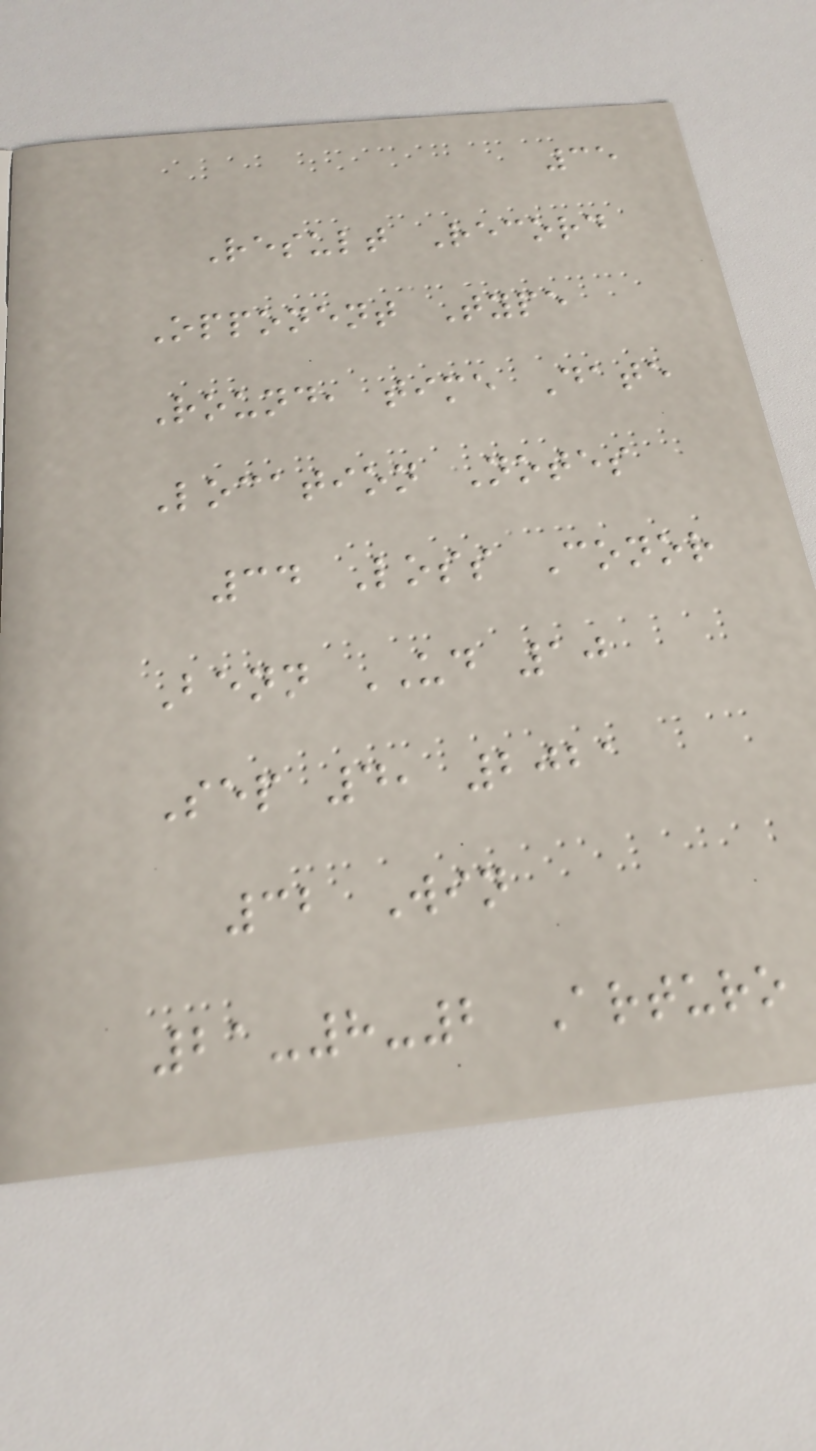35
Result Record
Opponent Type
Round, time Date
Location Notes
34 Loss Conor
Benn UD 10
Sep 4, 2021
32 Win
21-8-2 Arturo
